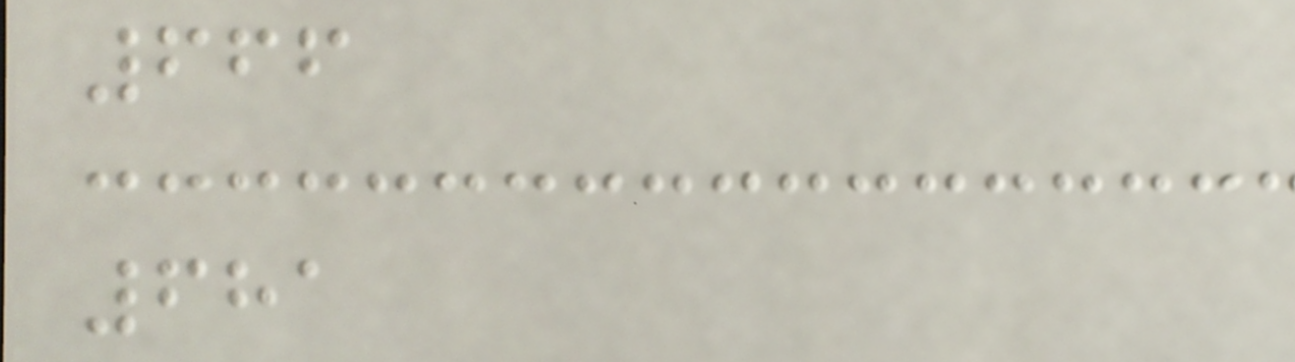666
681
